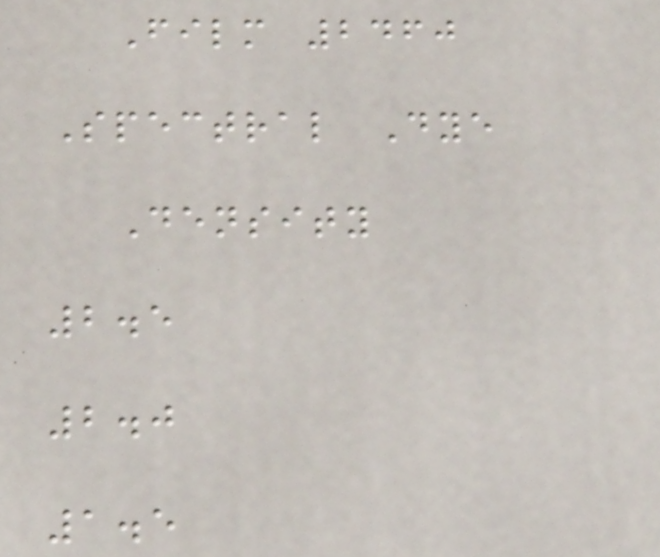Film 2460
Spectral Dye
Density
2.5
2.0
1.5
